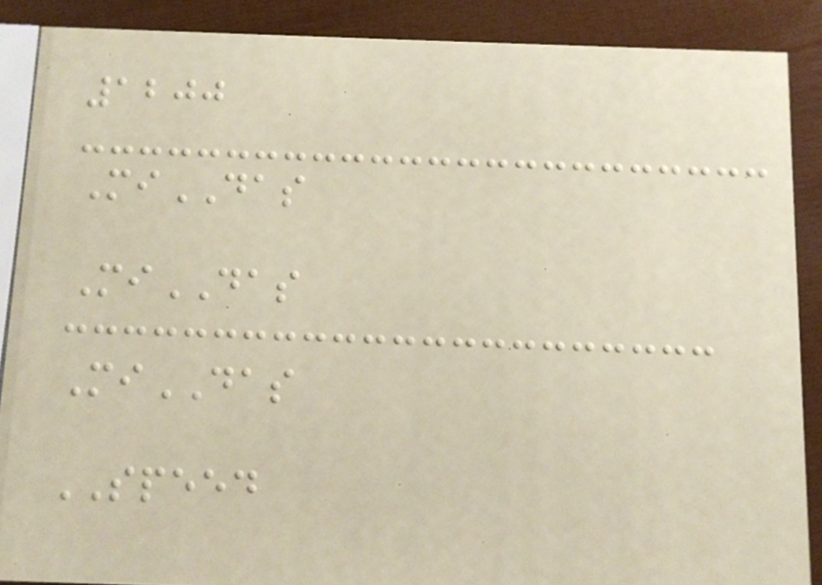1200
MiDAS
MiDAS
MiDAS
SPEED
